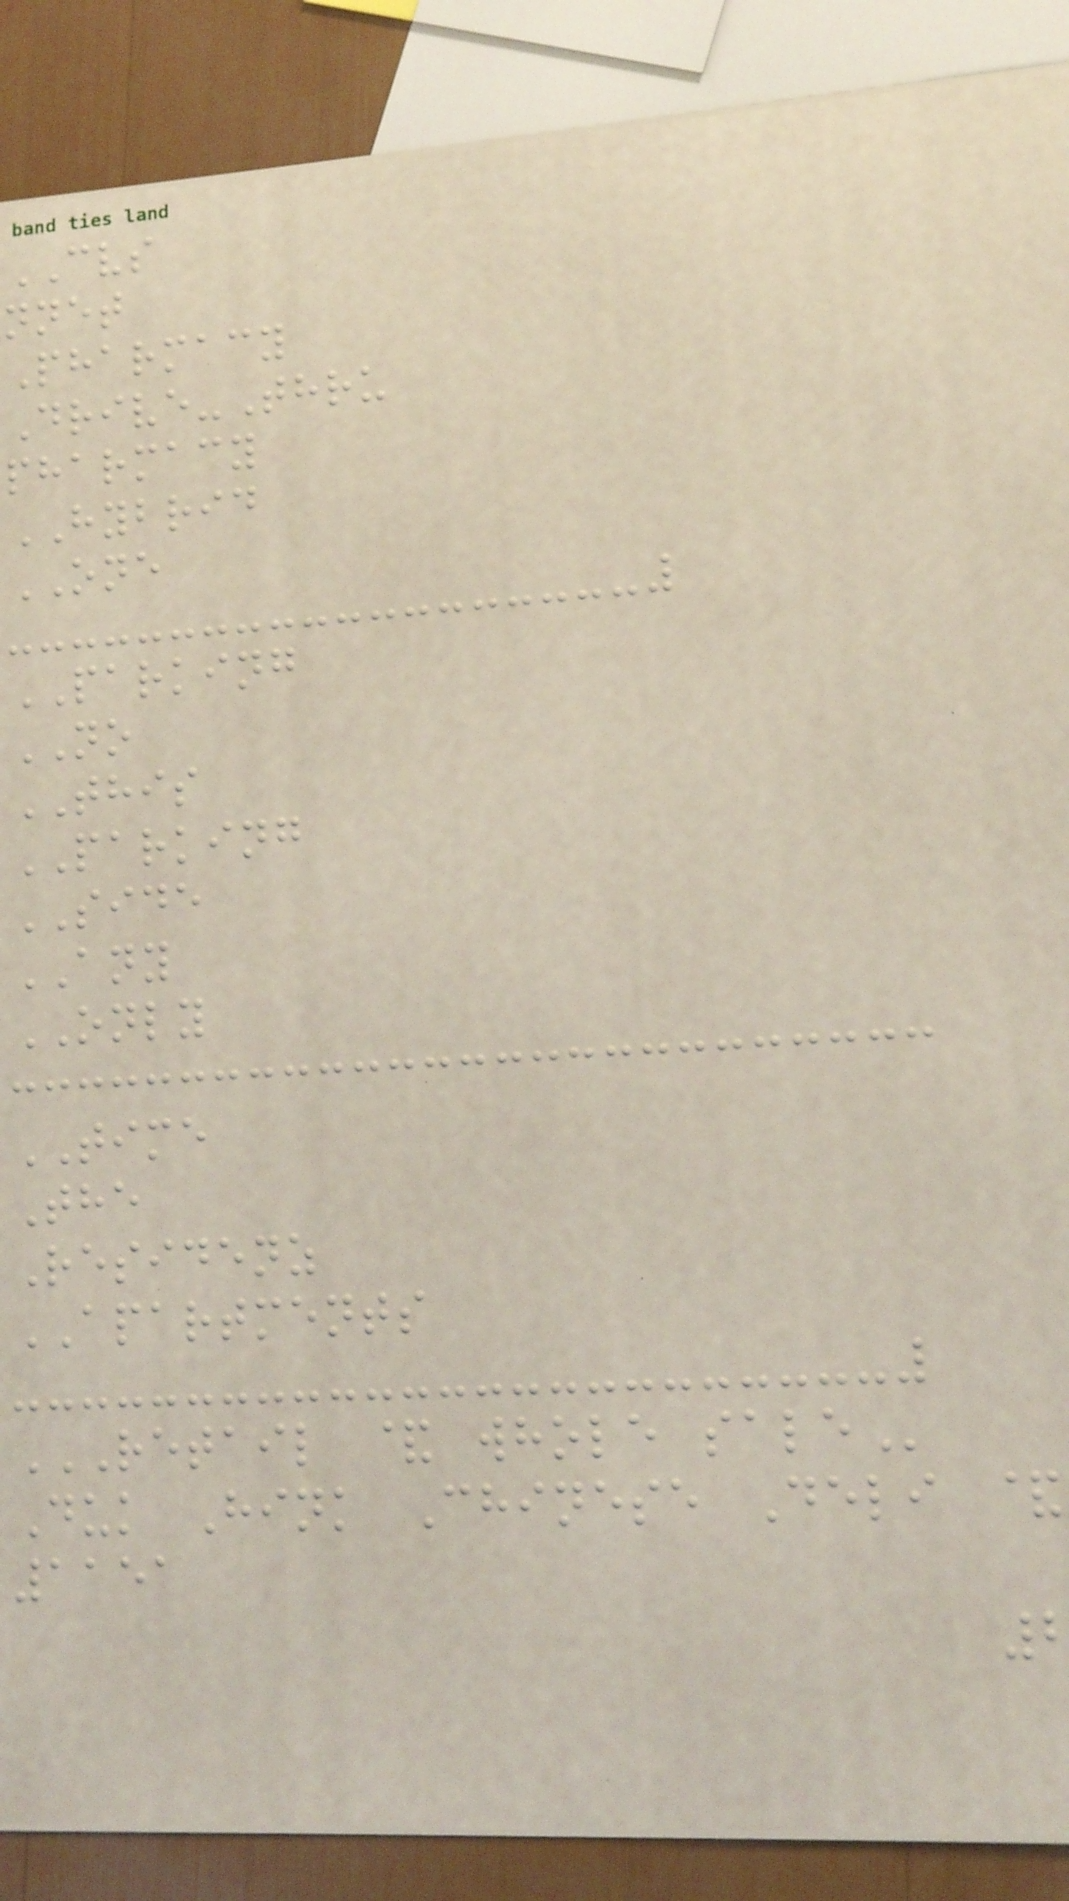CVS
nnet
Pharmacy
Drive-Thru
pharmacy
HYBRID
ONE
PARKING
NO
THIS
PARKING
SIDE
ANY
ONLY
TIME
The
Residenz
APARTMENTS
RETAIL & WHOLE SALE
Duk Hink Chinese Deli &
1151
